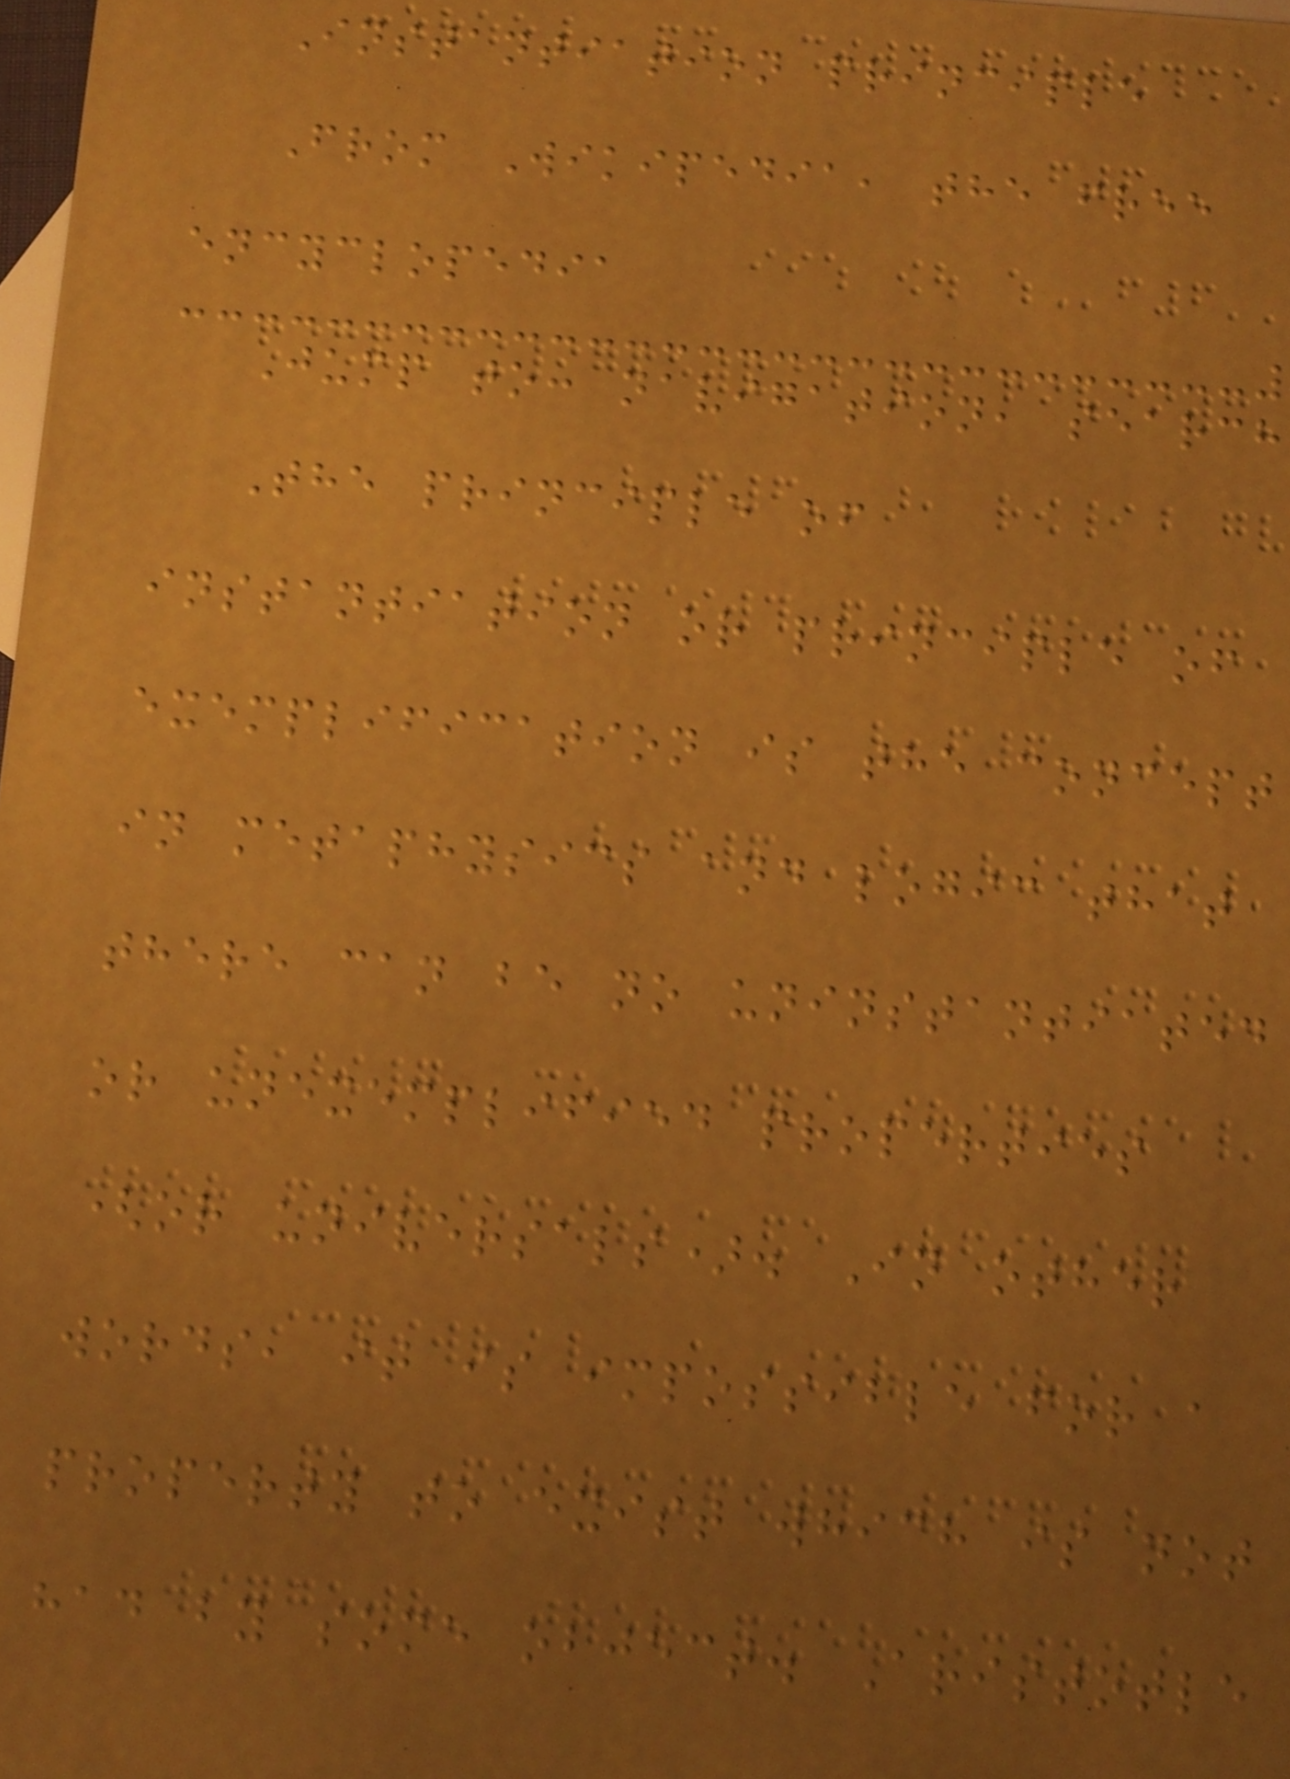Instantiation principle
From Wikipedia, the free
encyclopedia
Jump to: navigation, search
The principle of
instantiation or principle of
exemplification is the concept
in metaphysics and logic that
there can be no uninstantiated
or unexemplified properties
(or universals). In other
words, it is impossible for a
property to exist which is not
had by some object. Aristotle
